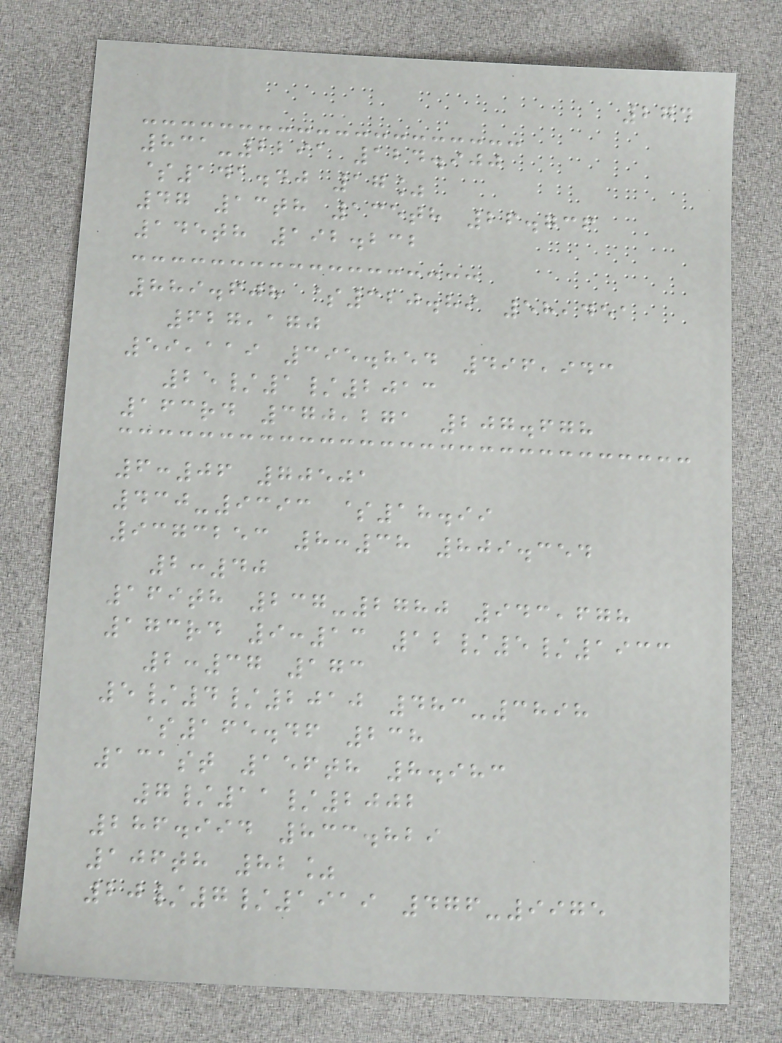274
831-2291 124.900
$141.40 17%
47 13th 135th 26.736
145th 192.232
889.608 $320.89 58,451
627,170
59,119 395.854 496,943
25/1/2013
163rd 370,271 207.678
6:06 70501
430-9393 $18.99
9373253 8:38 809.354
2:40
169th 237-2780 943,678
173rd 9:13 12/5/1933
2:37 173
5/4/2010 483-3898
$165.46 238
131st 156th 8.983
7/11/2002
286.994 833.829
106th 82%
20/7/1919 476-9975
